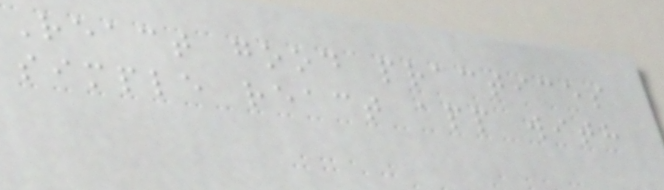React good practices
simple react app with
